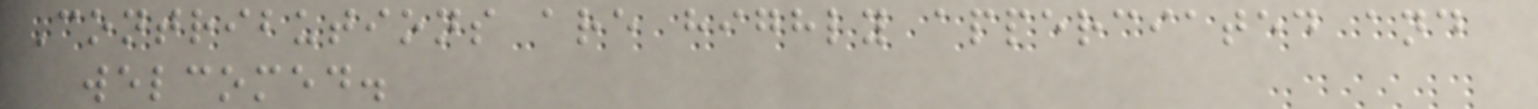Contributions are highly apperciated and
welcomed.
